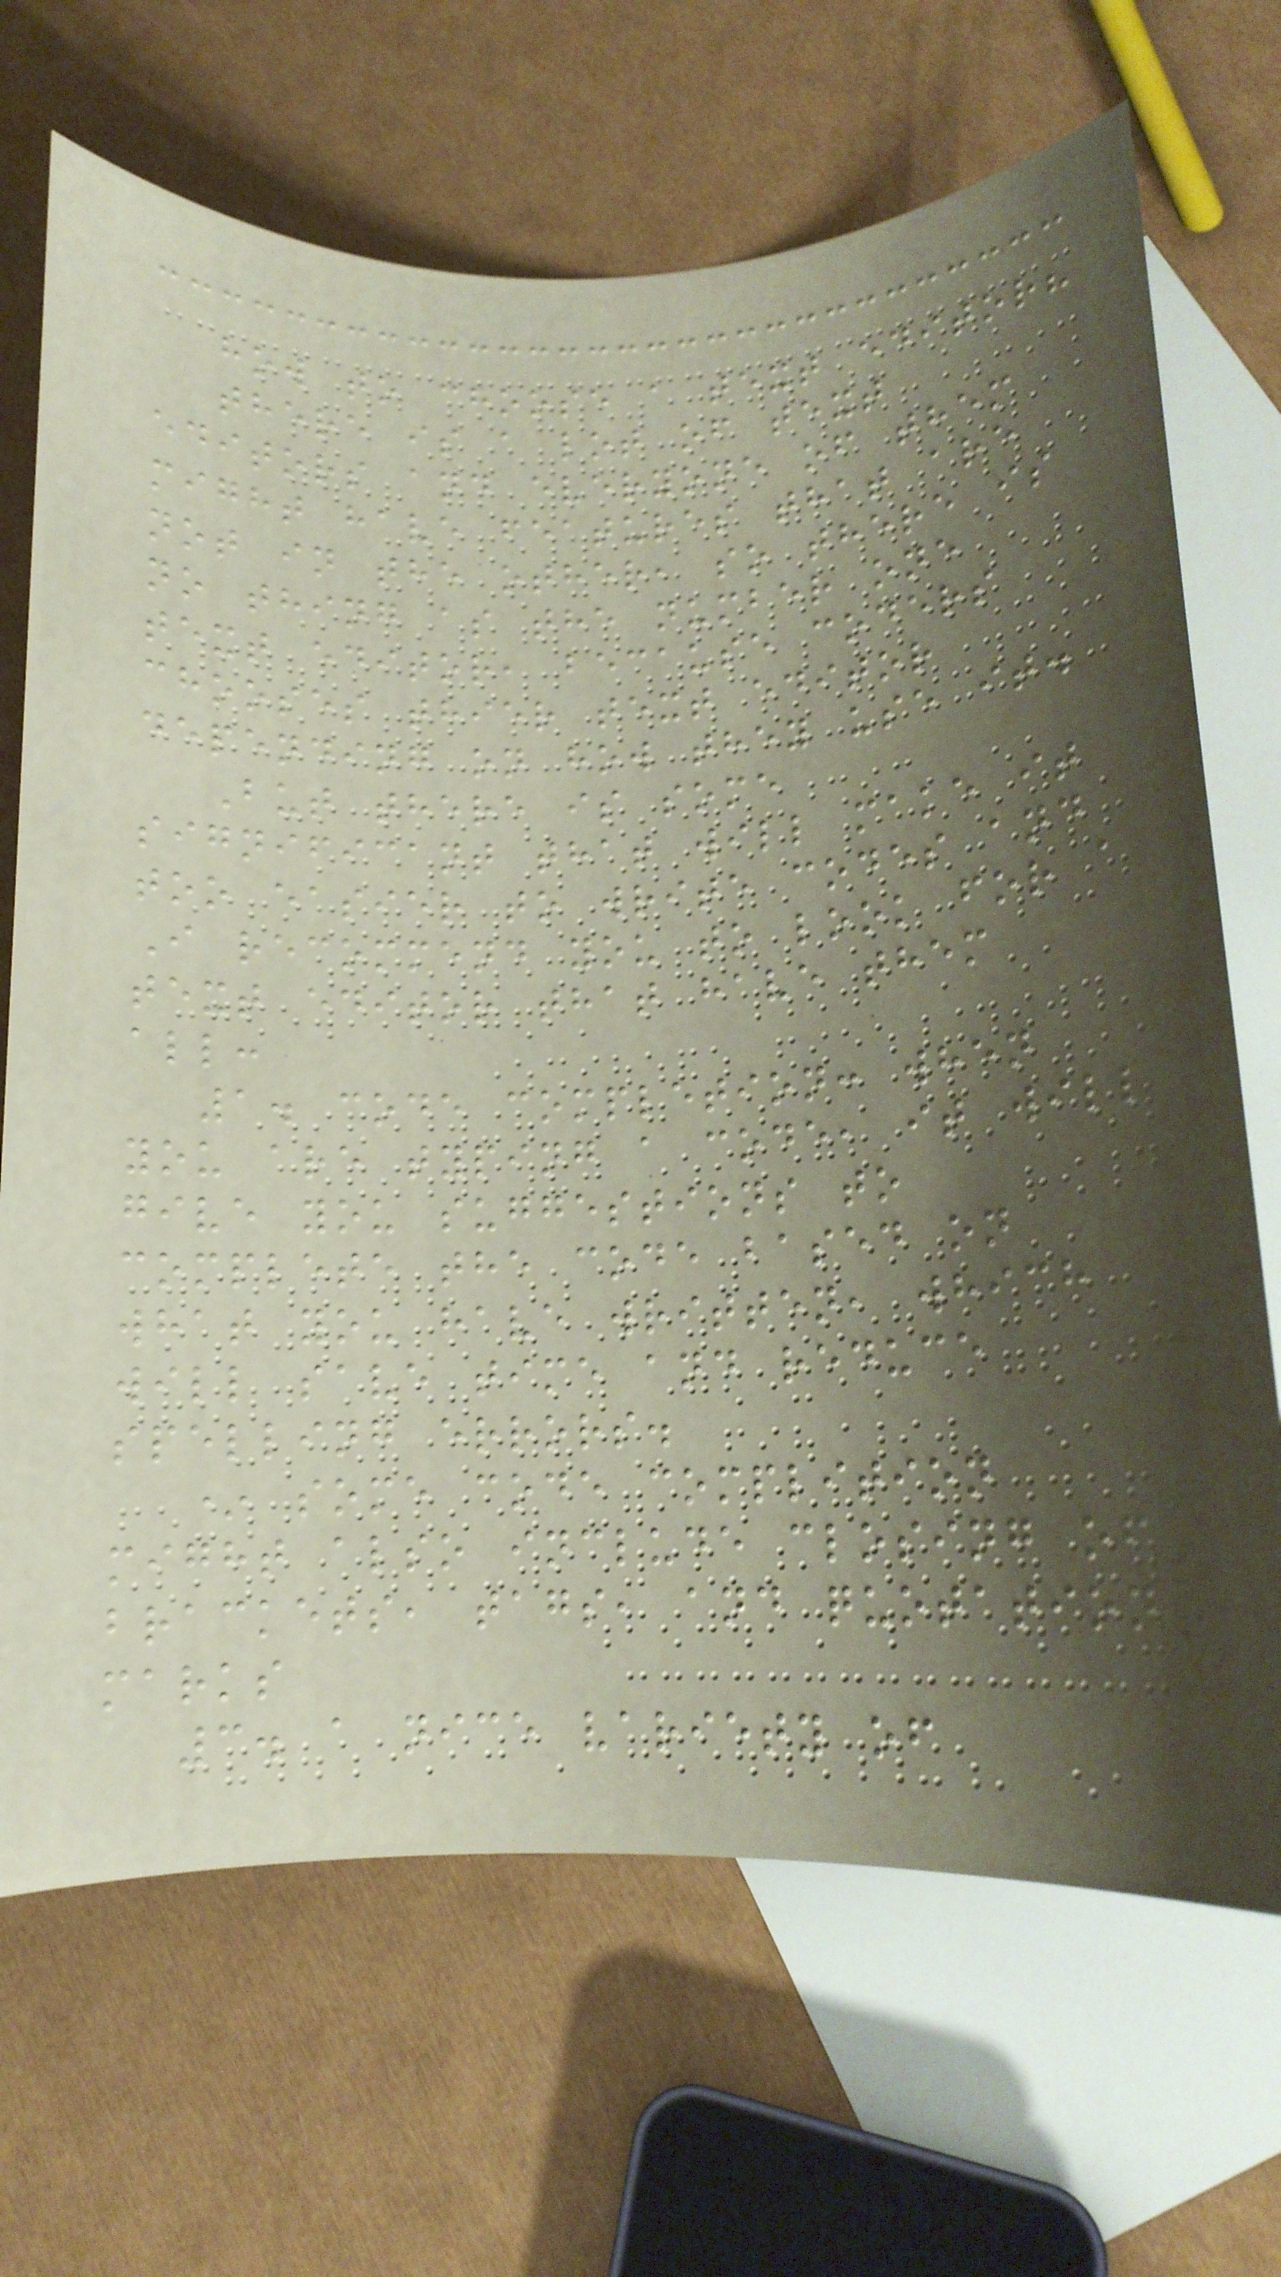how to choose a text editor?
there is a lot of text
editors and everyone of them
might have features that are
not in the other, so there is
no thing as the number one
text editor, because coders
chooses thier text editor
depending on how they use it.
But there is some
significant that will make it
too easier to write codes and
I recommend you to look for a
text editor that have them
all:
1. code completion: when
you are typing a code, it will
give you suggestions to
complete the code based on
what you have written, which
will save time and reduce
spelling errors.
* some code complition
might also include closing of
brackets, tags, and quotation
marks
3. a nice variety of
